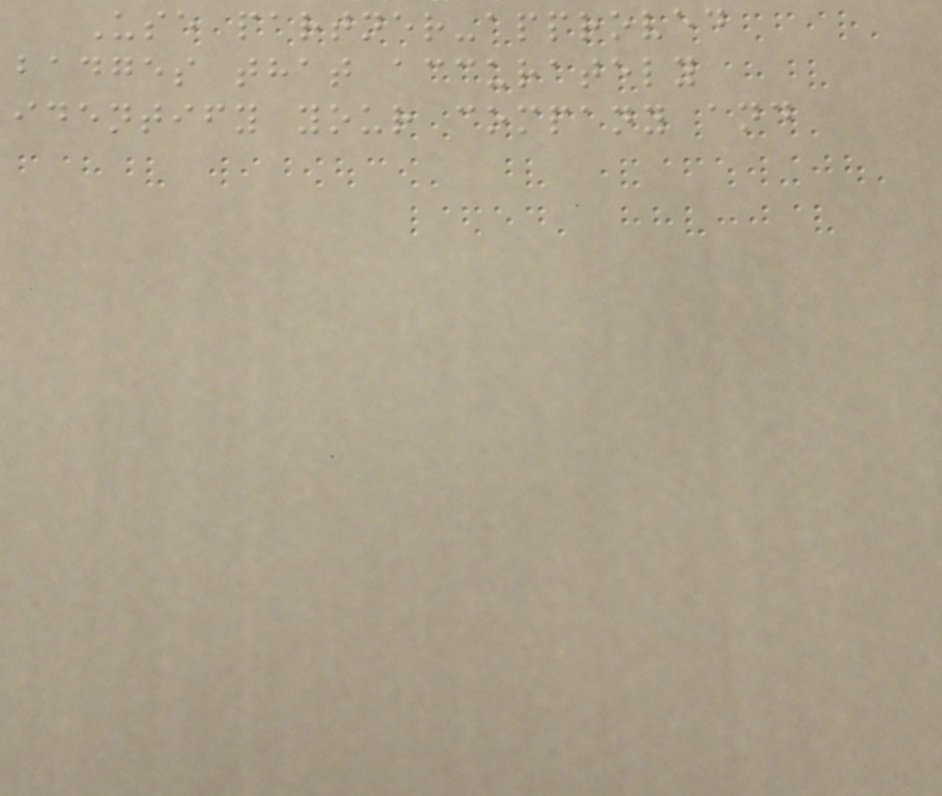Use partner-approved
badges that accurately
identify your company and
